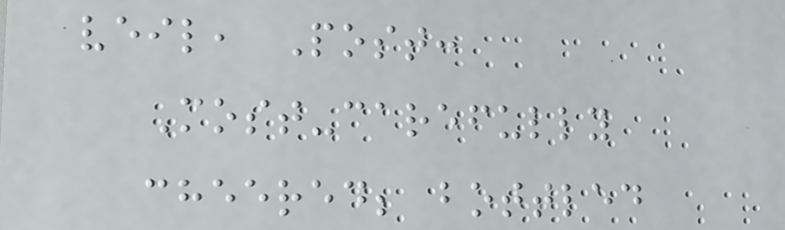veil, Post:
Most-carefully
cheered; bottled
